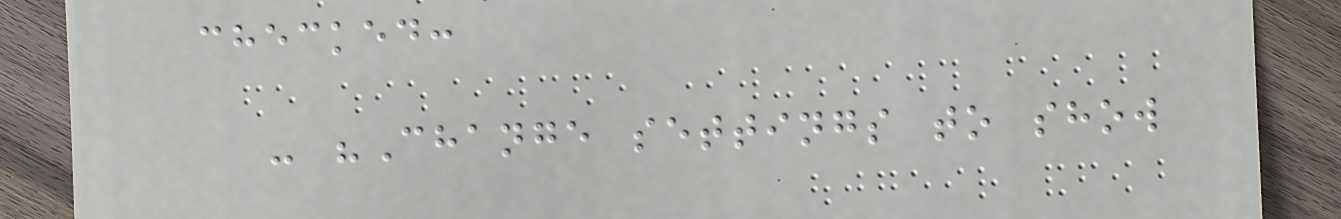checked:
- "Change settings to show
